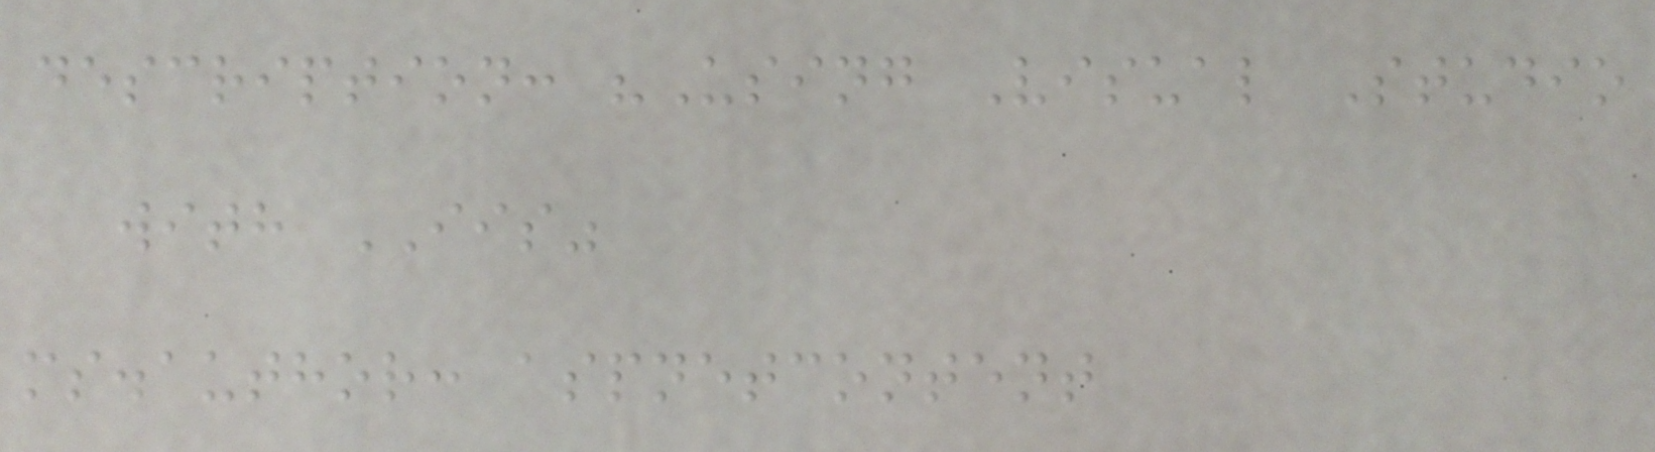description: "Using Visual Studio
with IIS"
ms.author: aspnetcontent
